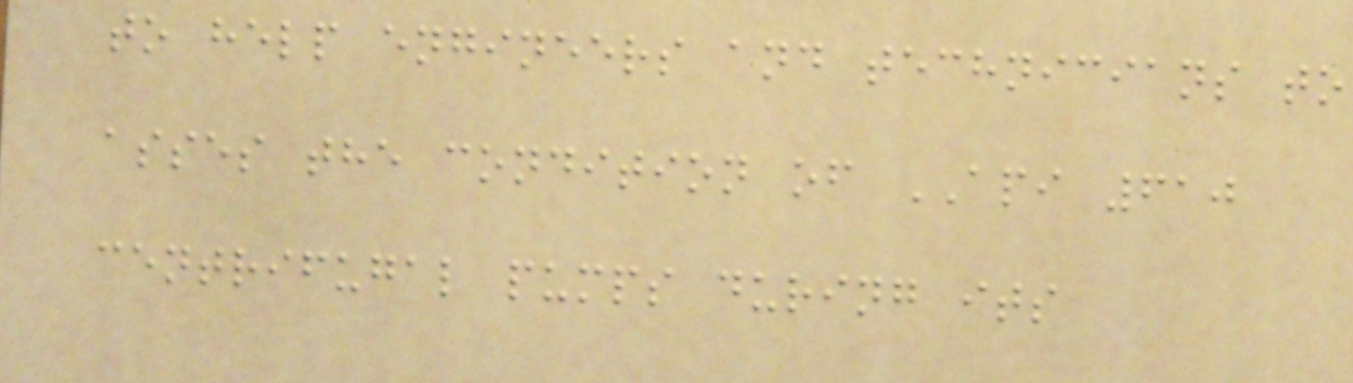to help engineers and technicians to
asses the condition of API 610
centrifugal pumps during its
